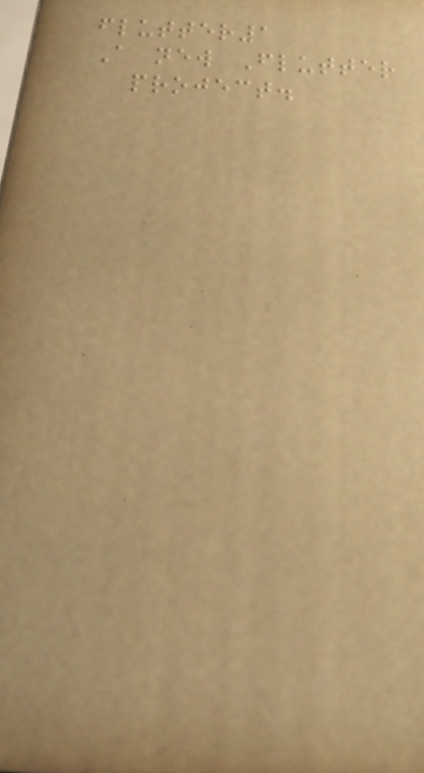flutter1
A new Flutter
project.
